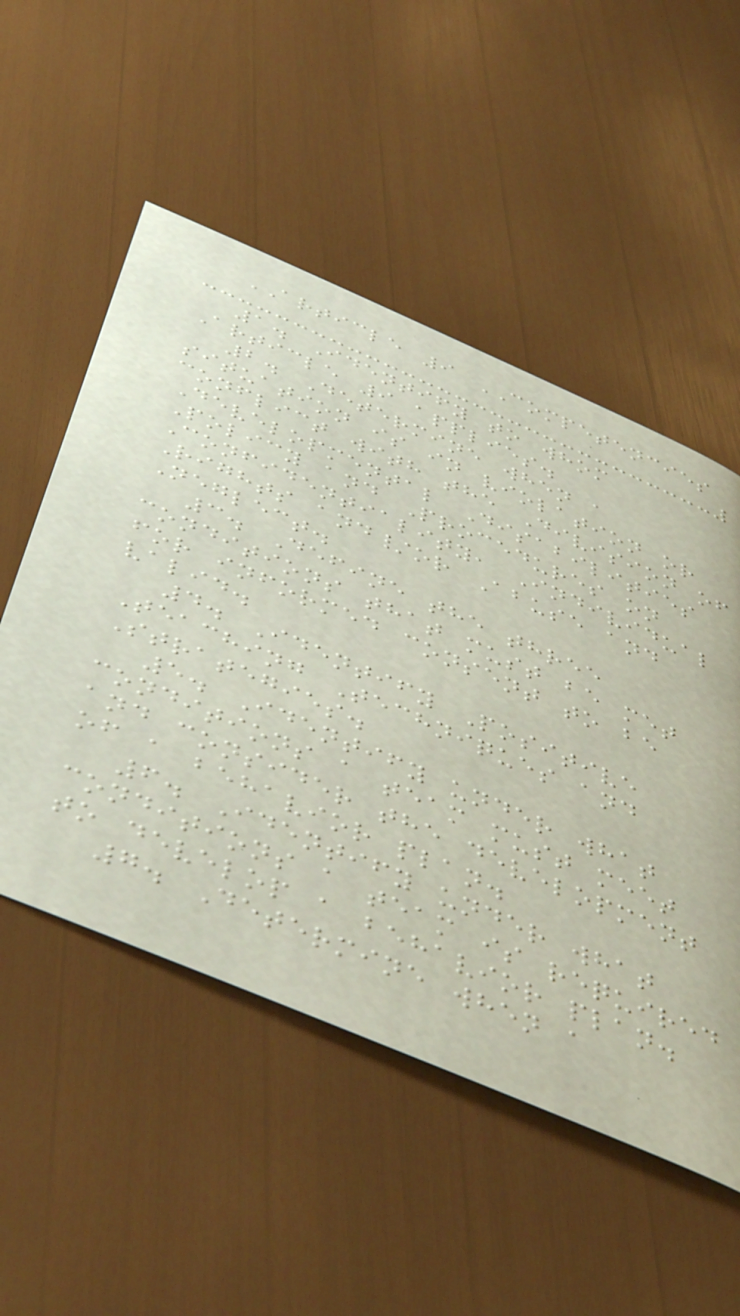ARTICLE 9 COMPETENCIES
1. Identify to whom
Article 9 applies.
2. Determine when a
situation is in violation or
conflict with the Division of
Developmental Disabilities
Policy and Procedures on
Confidentiality, Individual
Rights and/or Abuse and
Neglect.
3. Define the three
conditions that must be met
for informed consent to be
valid.
4. Identify Positive
Teaching Techniques and
Strategies.
5. Identify under what
conditions a team must meet
and consider the development
of a behavior plan.
6. Identify under what
conditions a team is required
to develop a behavior plan.
7. Determine when a
